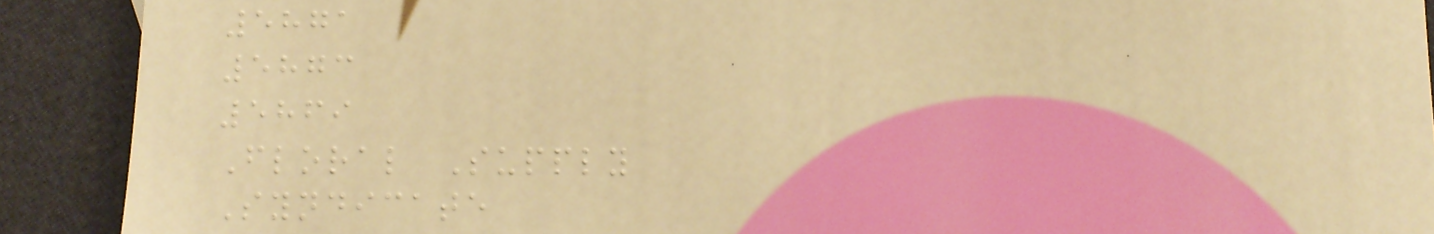5871
5873
5869
Floral Supply
Syndicate
